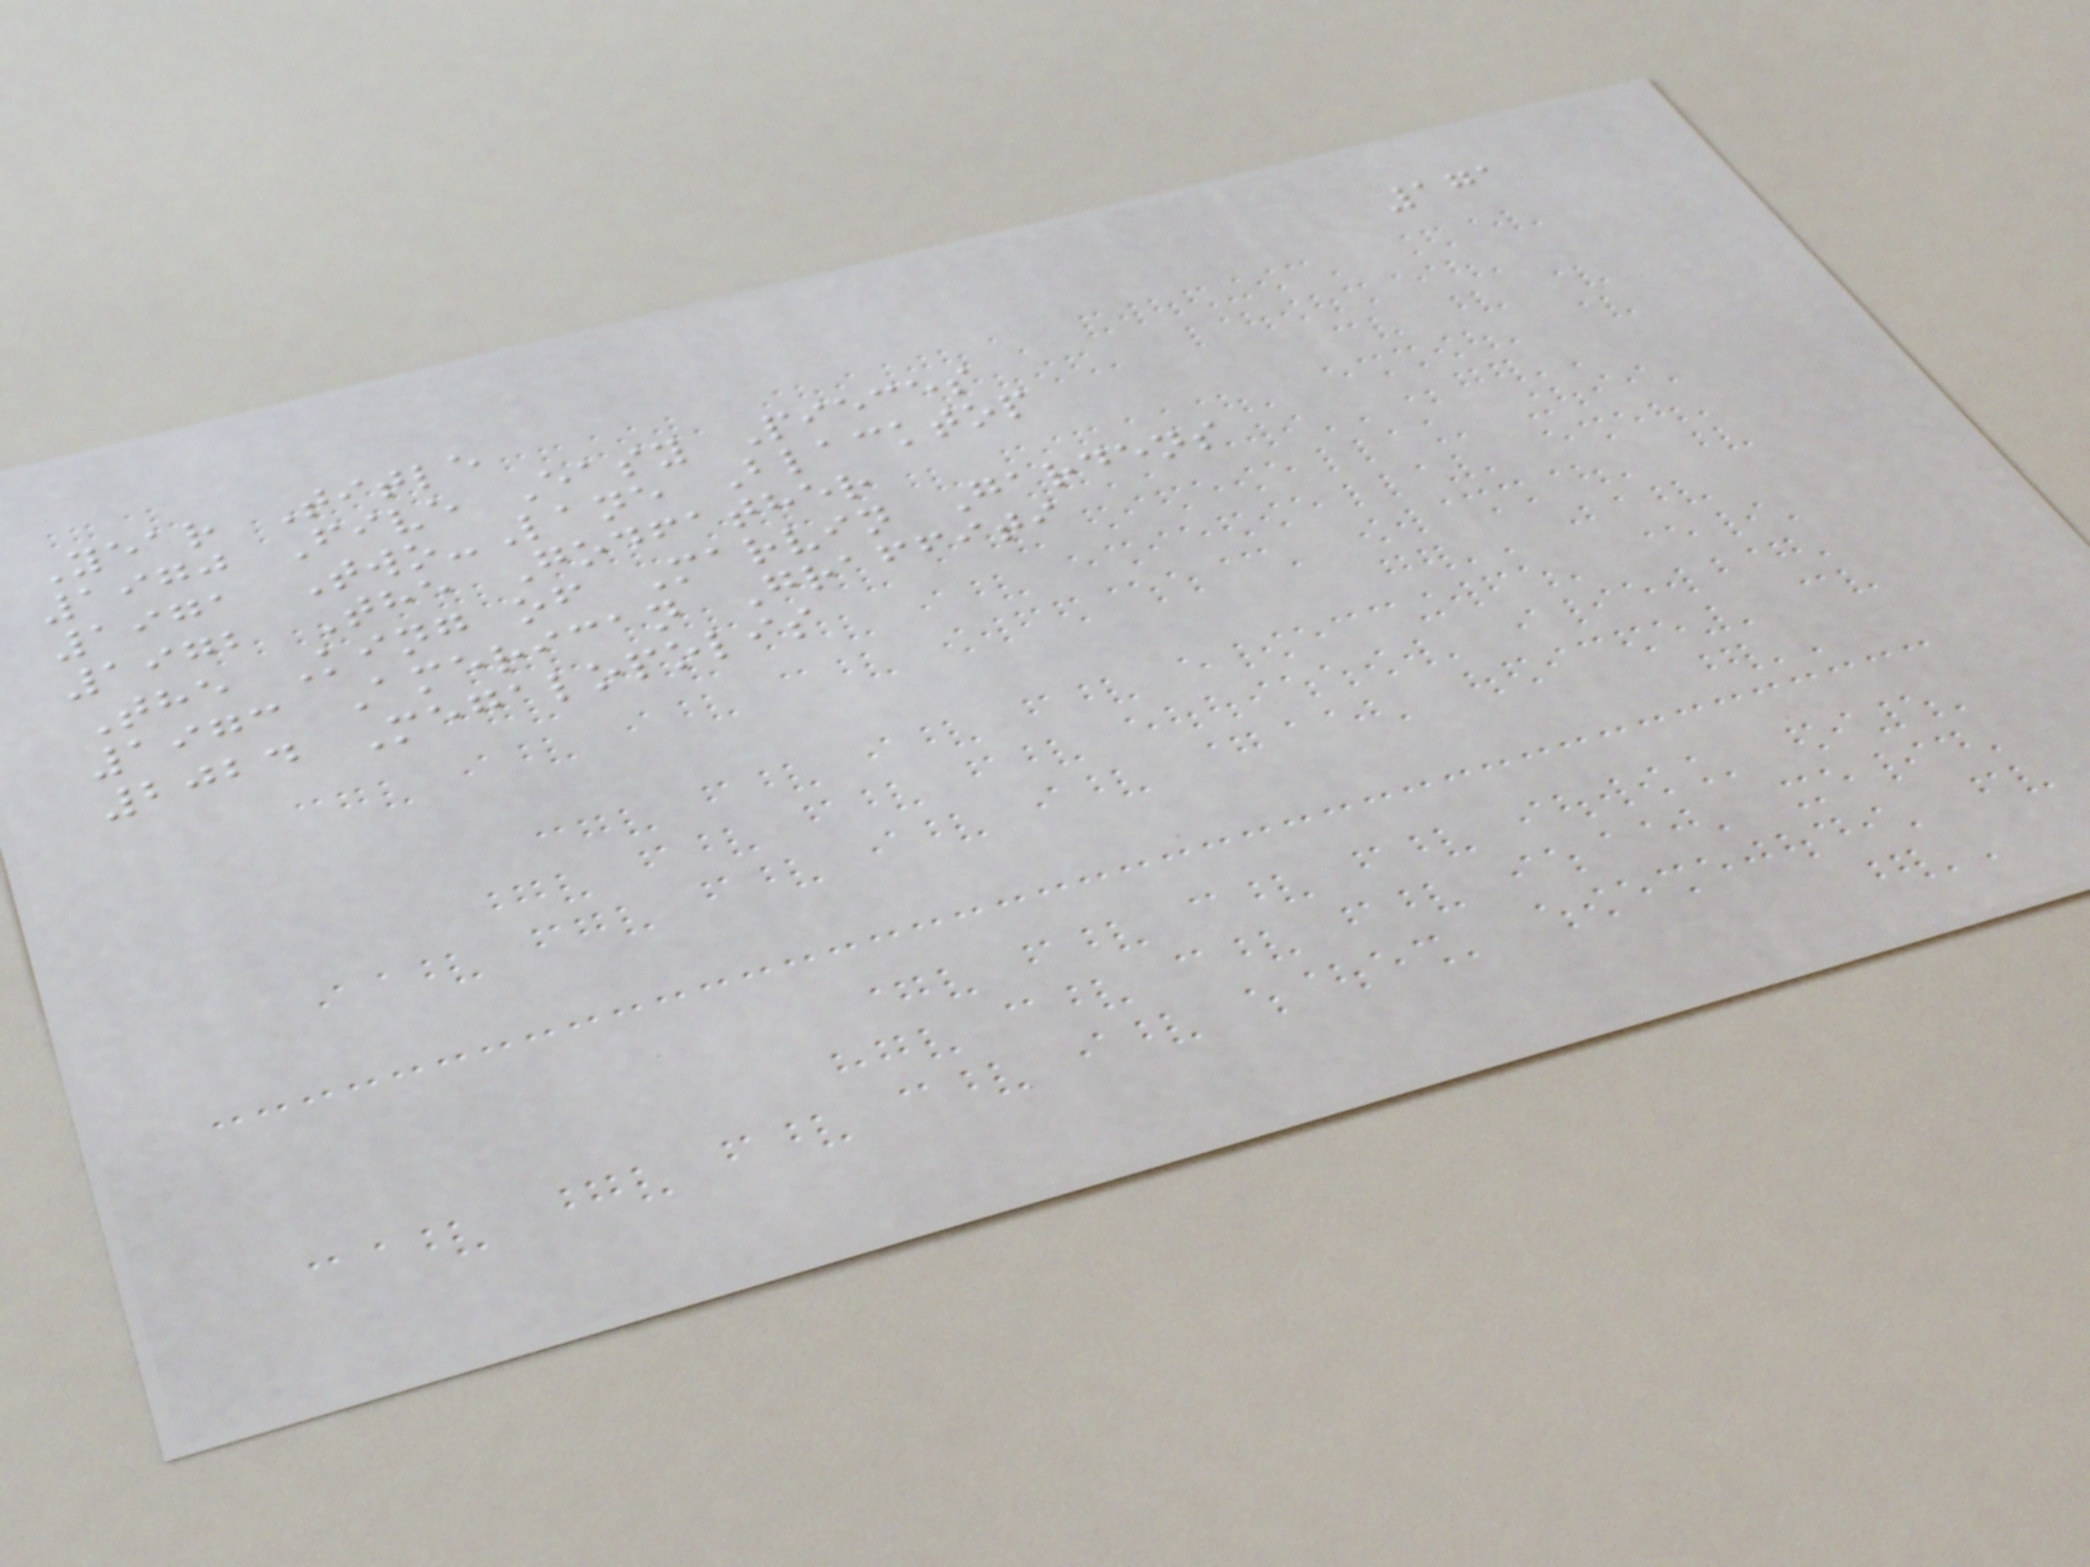171
Year Title
1970 Five Easy Pieces
1971 Two-Lane Blacktop
1972 The Godfather
The King of Marvin Gardens
1973 American Graffiti
2024 Megalopolis
